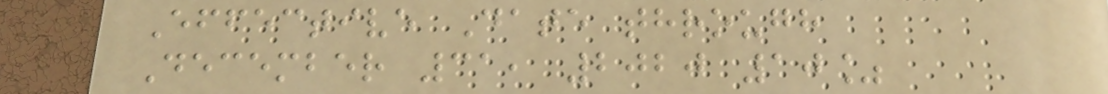Effective Date through
December 31, 2020 10%
